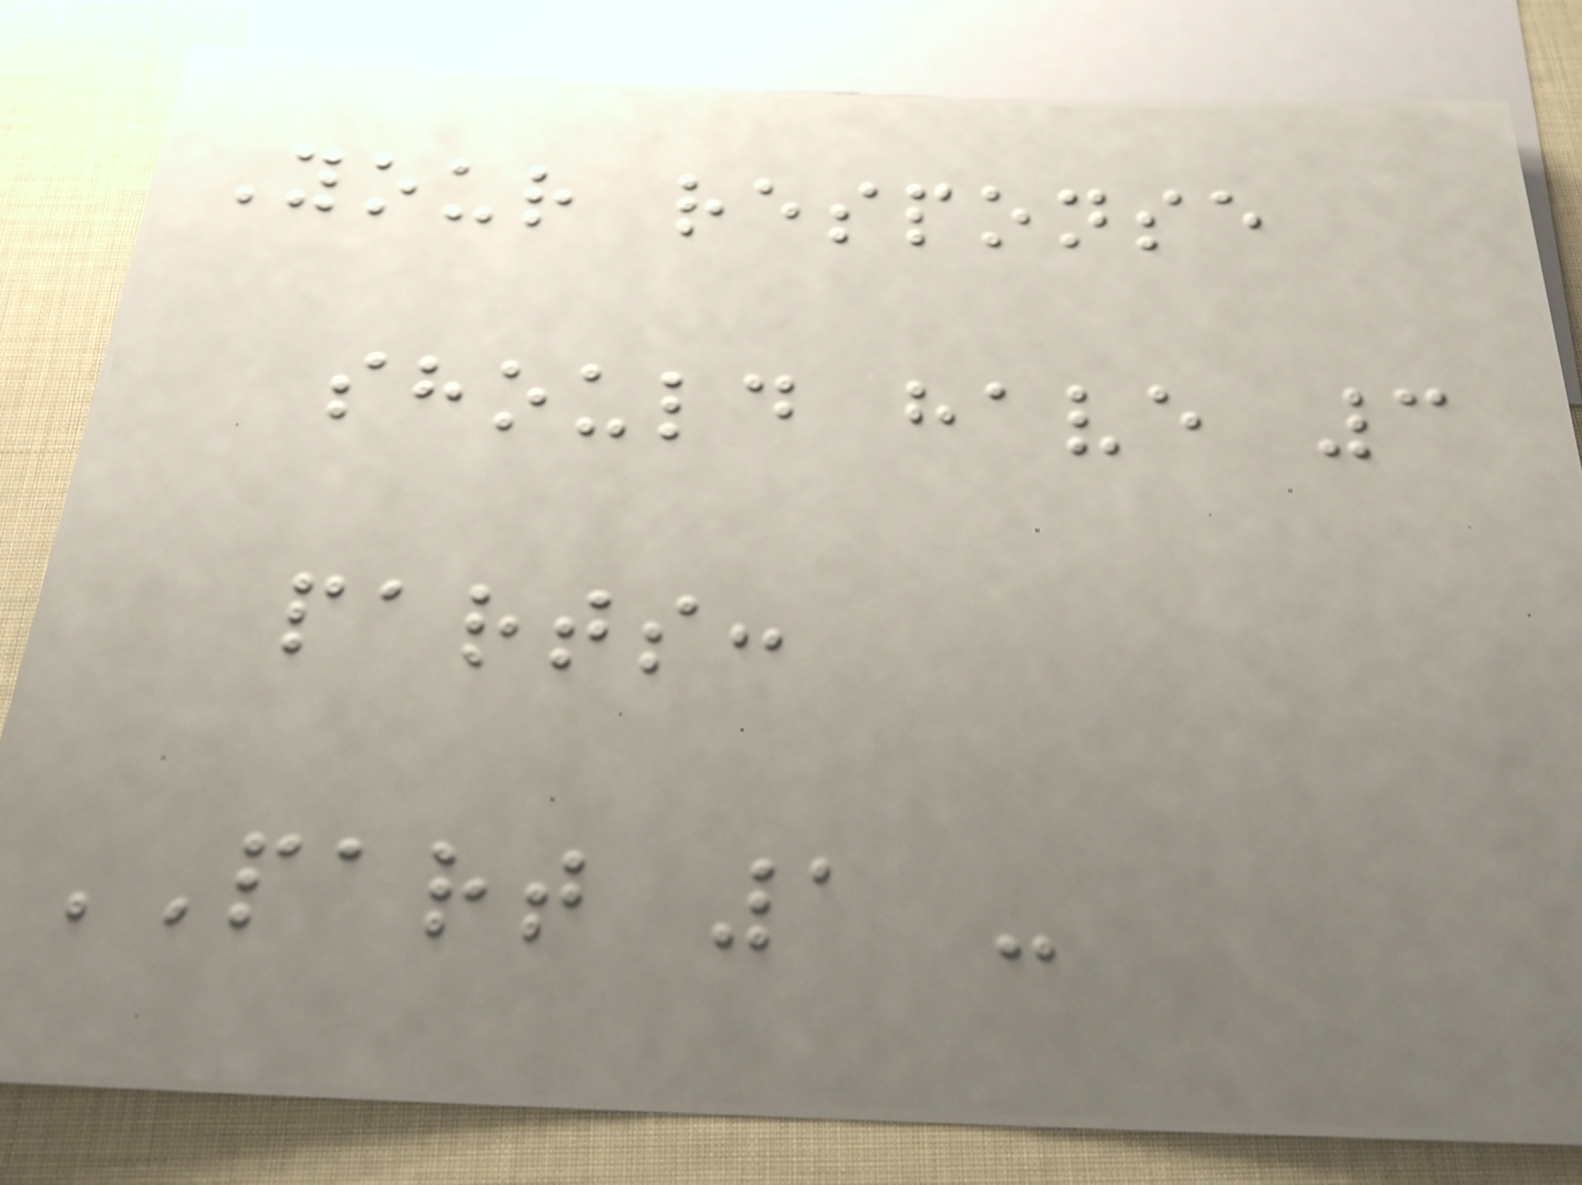Your response
should have 3
parts:
PART 1 -
